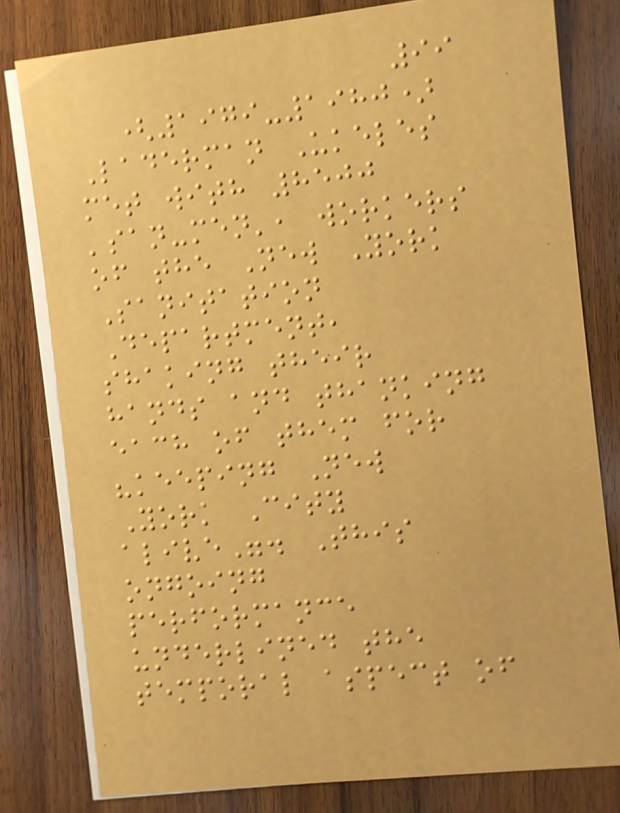99
(1979-1980)
Laderman Ukeles
met with 8500
'san-men', workers
of the New York
Sanitation
Department,
shaking their
hands and thanking
each of them for
"keeping New
York City
alive". This
ongoing
performance
underlined the
temporal aspect of
